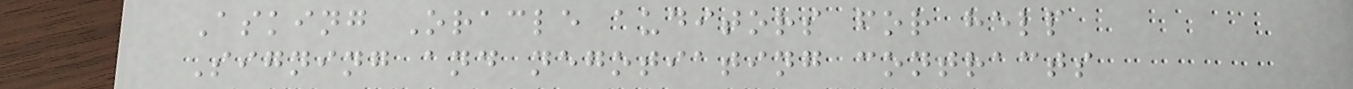Asking Oracle auditors for help
Signing and negotiating contracts
